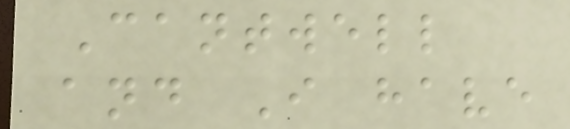Cantwell
and I have
